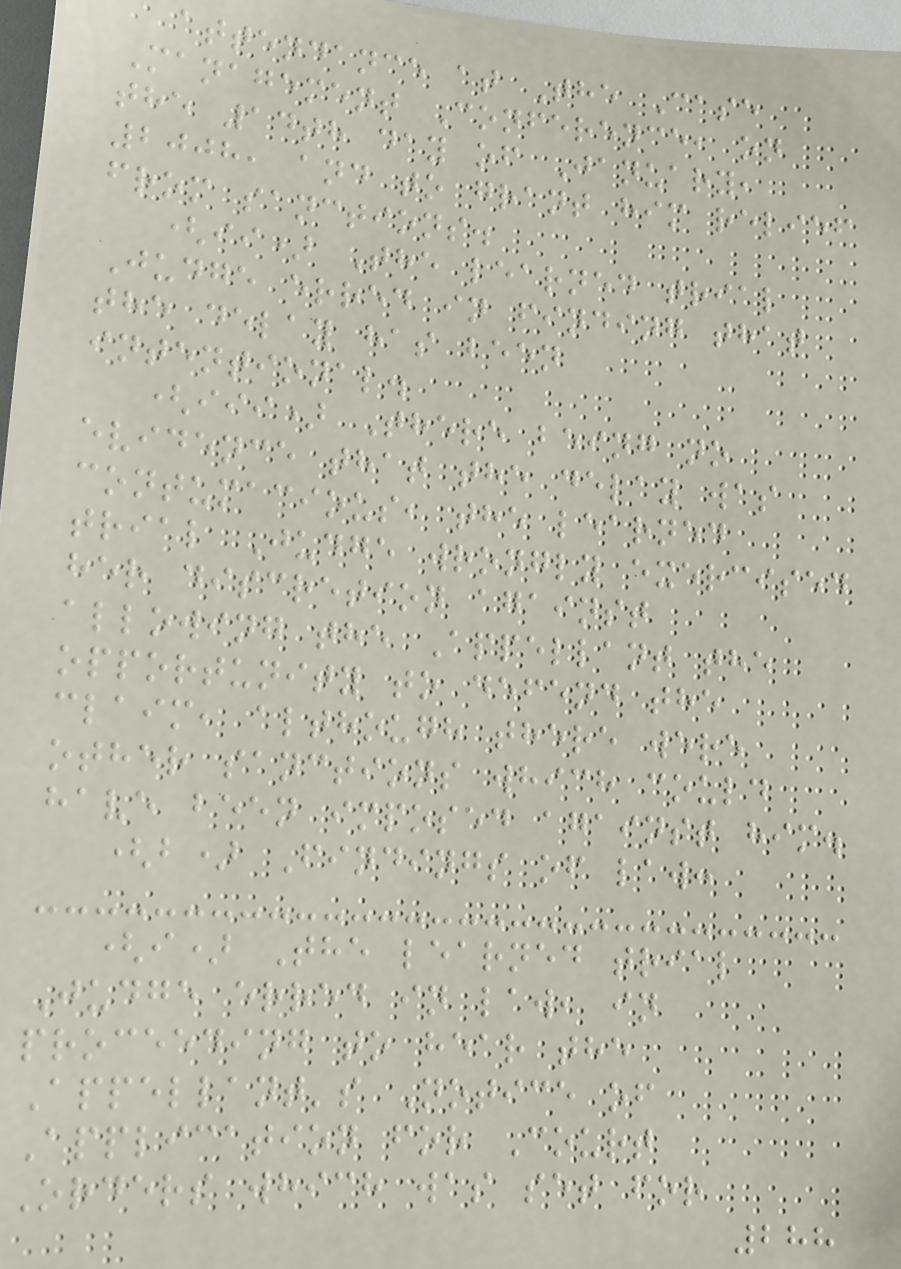attendance at The Case
Management Conference, on
the 14th day of January,
2008, and to grant him relief
from sanctions.
(ii) The learned trial
Judge erred in finding that
the delay has been
intentional.
(iii) There being no
evidence that the delay was
contumacious, the learned
trial Judge wrongly exercised
her discretion against
allowing the Appellant the
opportunity to defend the
claim, although there were
other sanctions which could
have been imposed against him.
(b) Findings of law:
(i) The learned trial
Judge erred in law, in
proceeding to hear the
Appellant's Notice of
Application for Court
Orders which was set for
288
